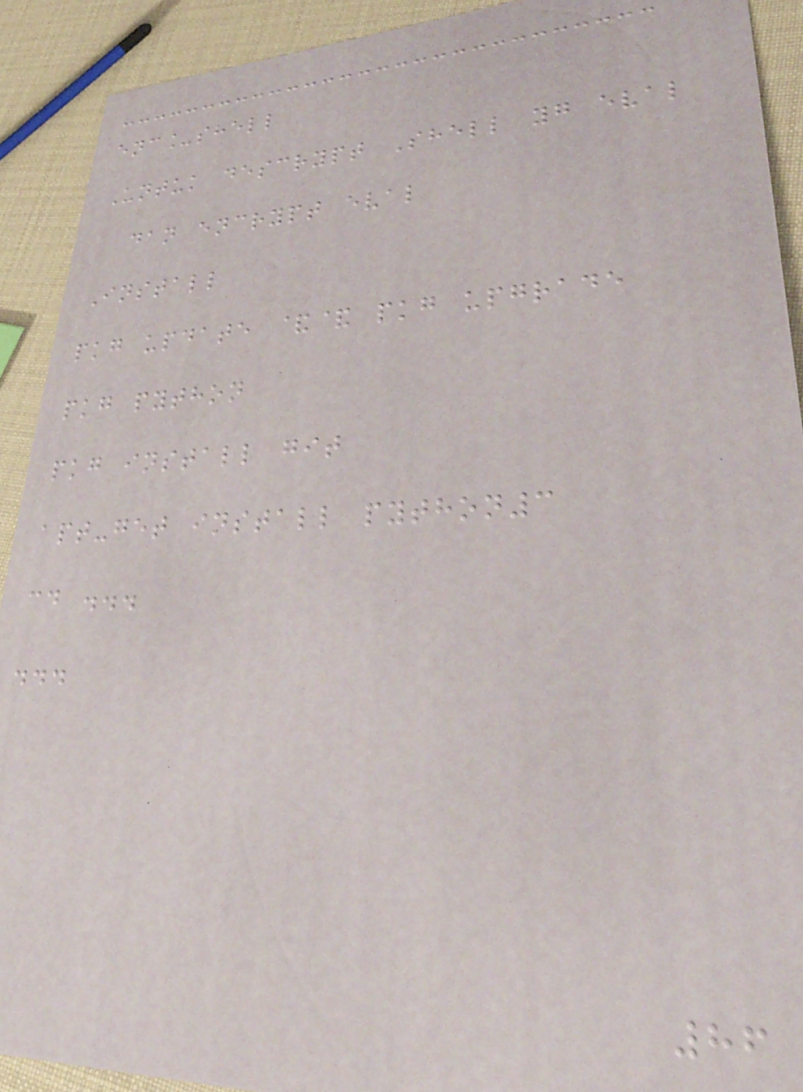enc_shell
Untuk descrypt Shell yg eval
dan encrypt eval
Install
pkg update && pkg upgrade
pkg python
pkg install git
apt-get install python3
cd ...
...
86
